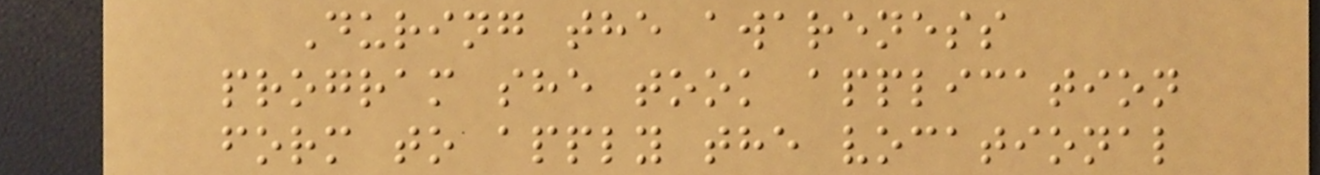During the awareness
program she took application
form to apply the vocational
